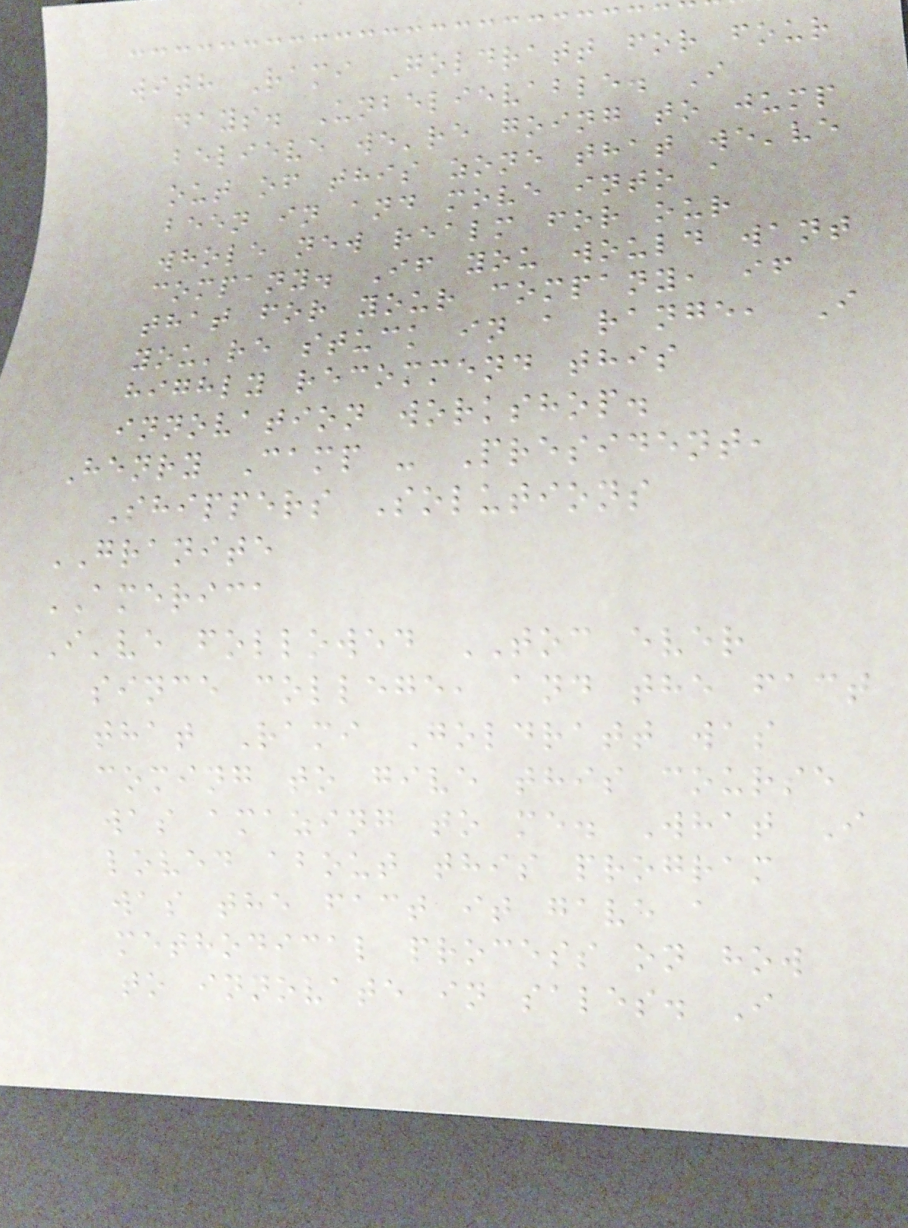with Rami Goldratt for four
days. Unbelievable. I
believe we're going to jump
out of this zone that we've
been in and move into a
whole new realm for our
company. If you would want
that for your company, if
you're stuck in a range, I
highly recommend this
innovation workshop.
Henry Camp - President,
Shippers Solutions
GRANITE
AMERICA
I've followed TOC ever
since college, and the fact
that Rami Goldratt was
coming to give this course
was amazing to me. What I
loved about this program
was the fact it gave a
methodical process on how
to innovate in sales. I
